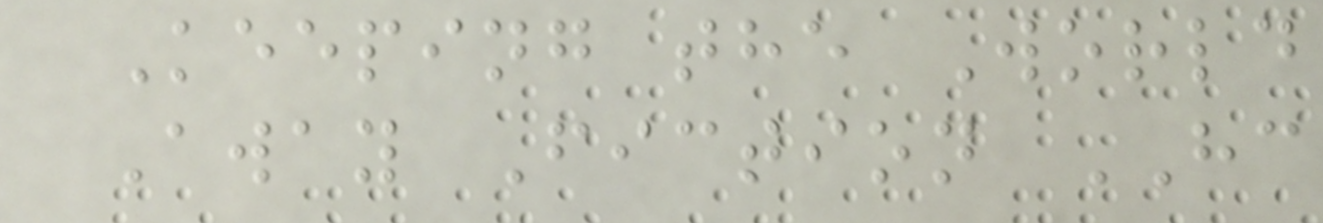Keeping the World
Away Fiction HC
